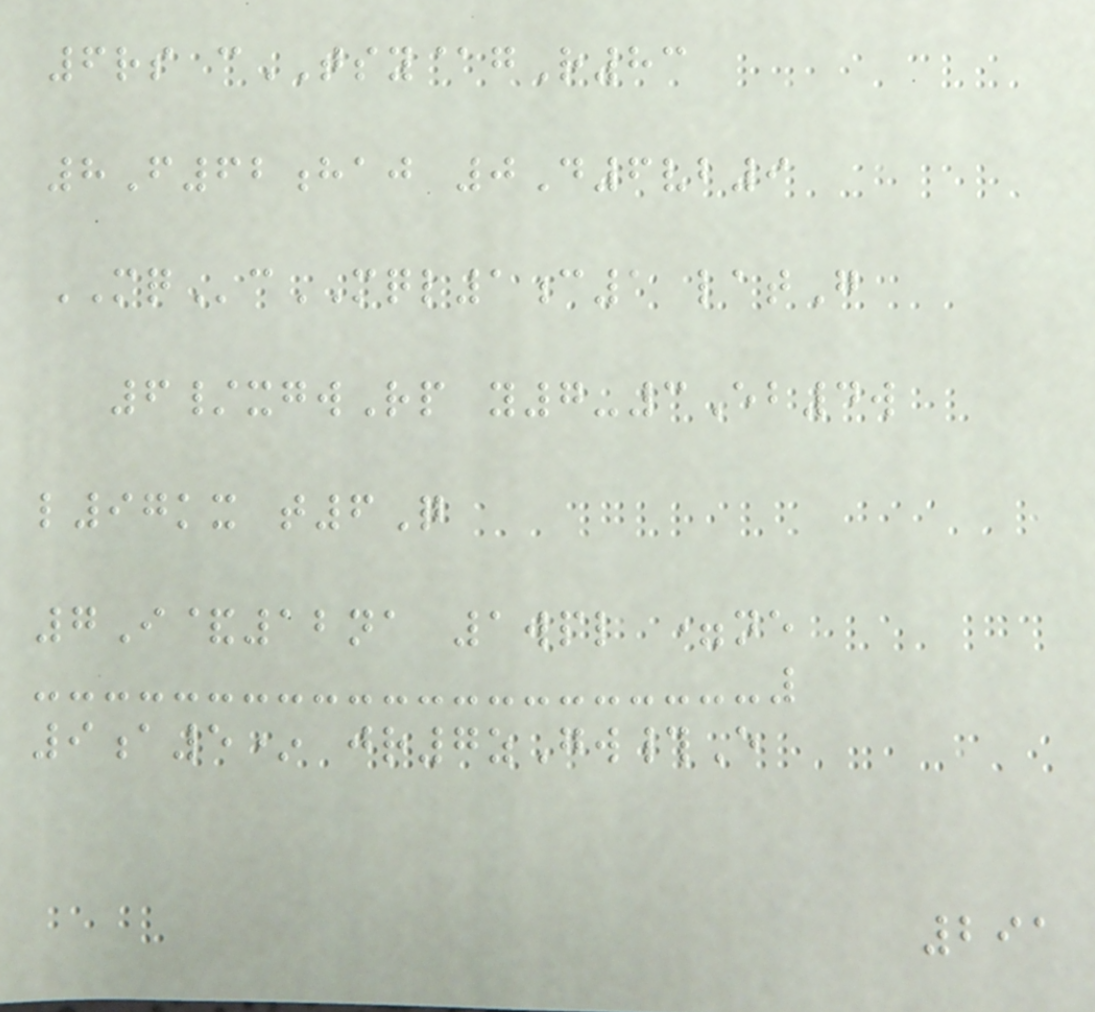6rs cTSY@gR83
8F62haj 0D6vb9
MQcMQL1c1 latG
6/xgwRp y7-3Eb4w
l97kx t6Q
7I&12na 1wpl =ne
9a5* jr7zGw#E
291
